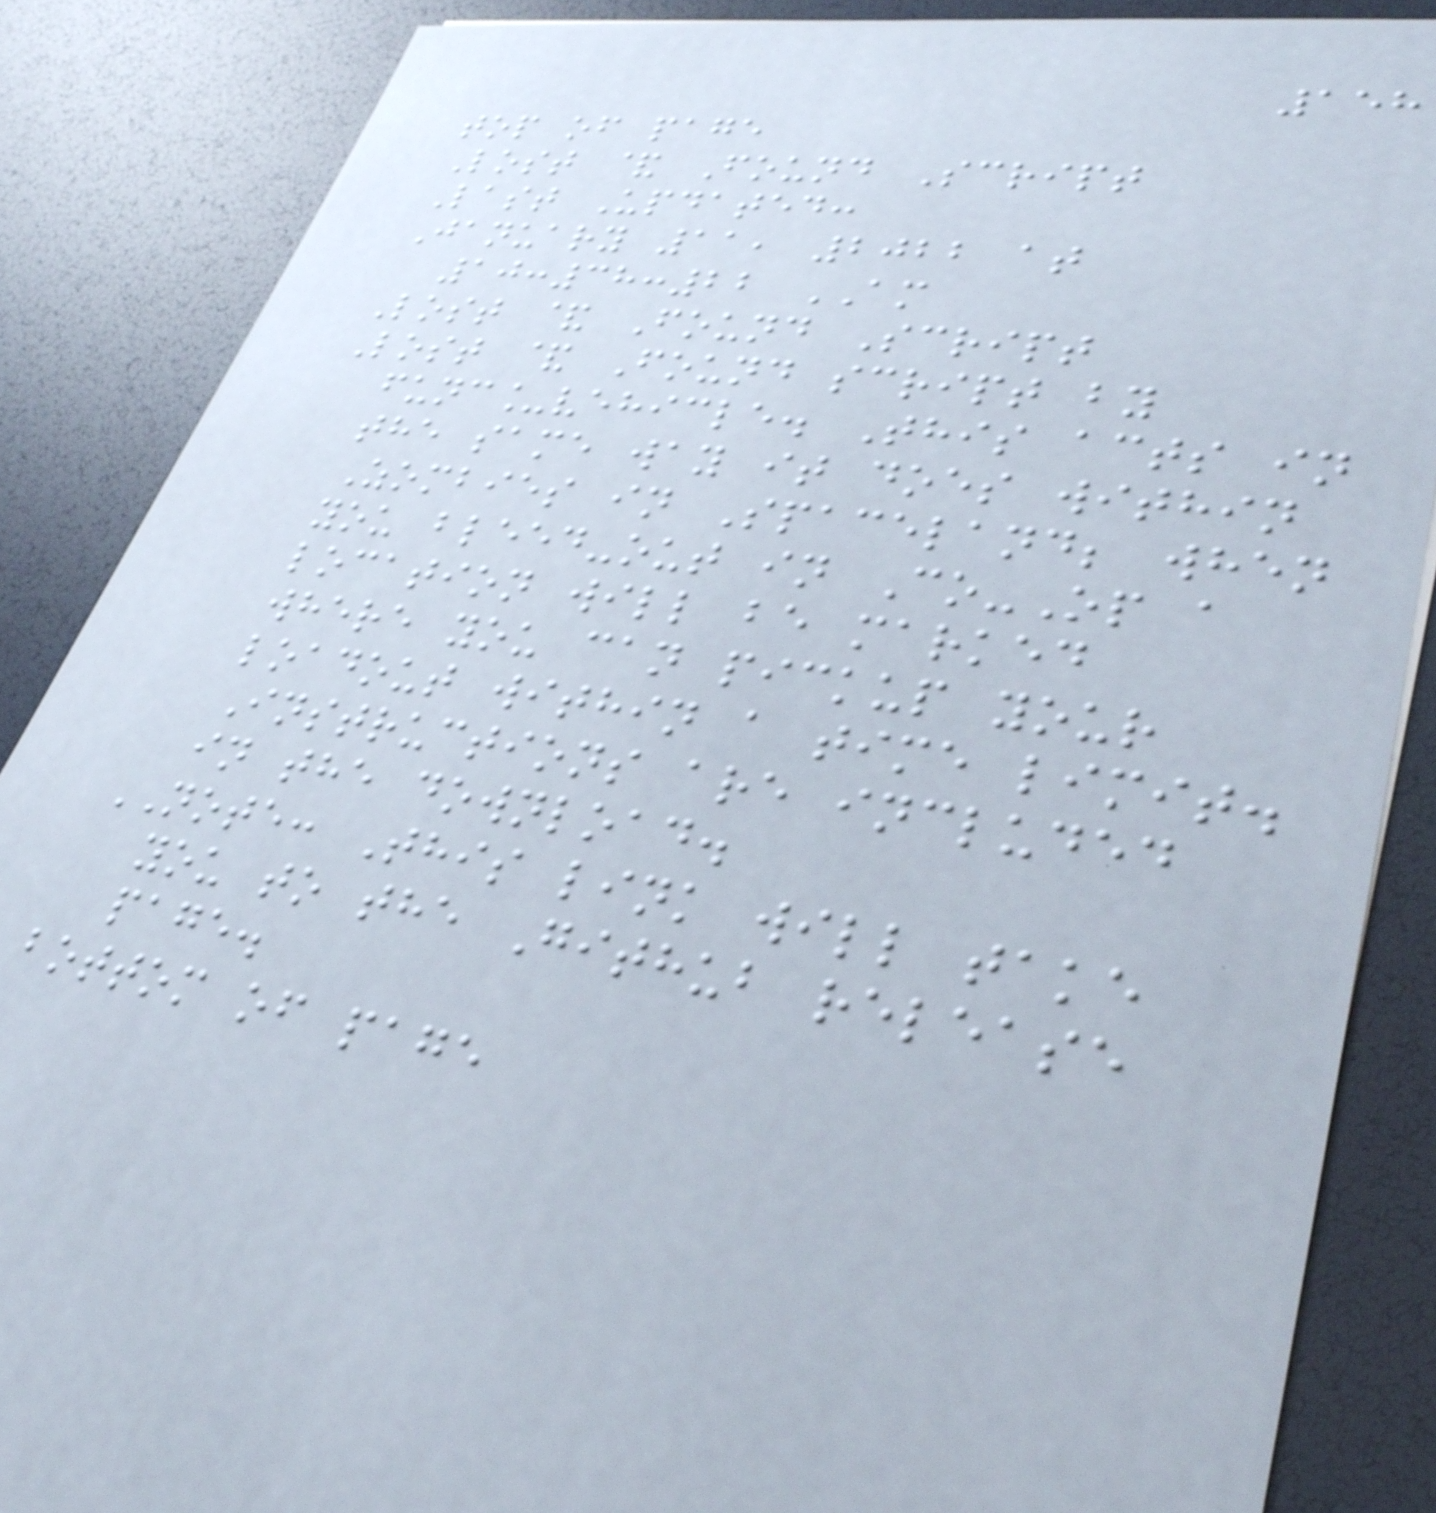158
top of page
Lost & Found Script
Last Updated:
January 11, 2022 at
10:38:22 AM
Lost & Found Script
Lost & Found script by
func_vehicle. This acts in
the same way it does within
Zombies in Spaceland; when
you bleed-out in Co-Op a
location will be marked
where you can pickup your
loadout within a time limit.
Instructions are included
in the download.
NOTE: This link will take
you to the Github release
page.
bottom of page
